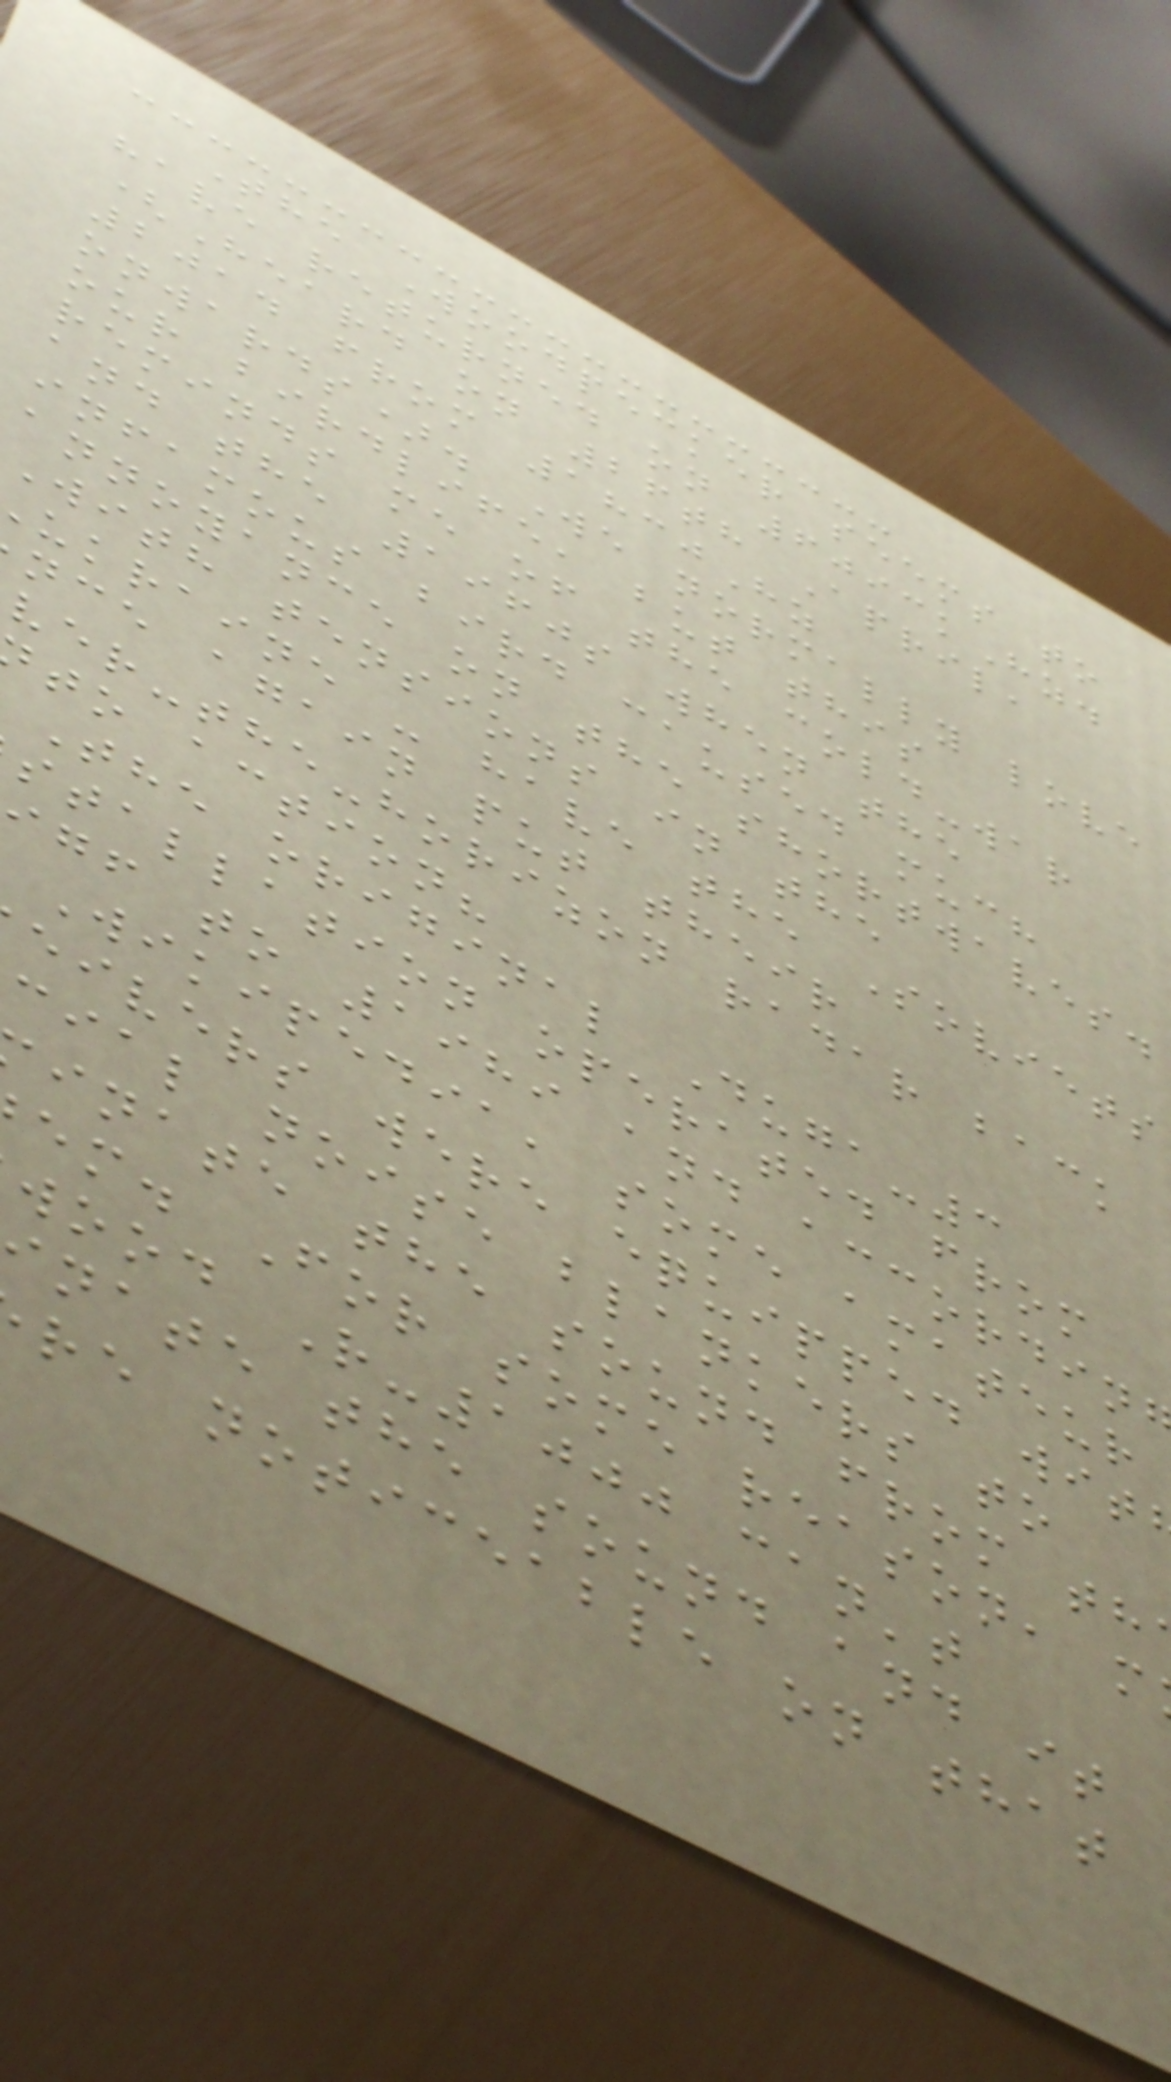The Woodpecker seems to
have returned on 6093kHz.
(Heard on 26th April,
2014 from 1830Hz
onwards). We normally love
our birdlife, but this
reminds me of the cold-war
and the 1960s when the
infamous bird caused much
annoyance on the shortwaves.
With tensions in the
ukraine - have the Soviets
nce again put their
ver-the-horizon radar back
to action?
The original Duga-3
stallation operated from
igf to 1989 and accordin
Wikipedia, some amateur
eivers were equipped wit
cial noise blankers to
inate the sound from th
em. For some reason, m
wood R-1000 can't
nate the sound and it
re noticeable on that
